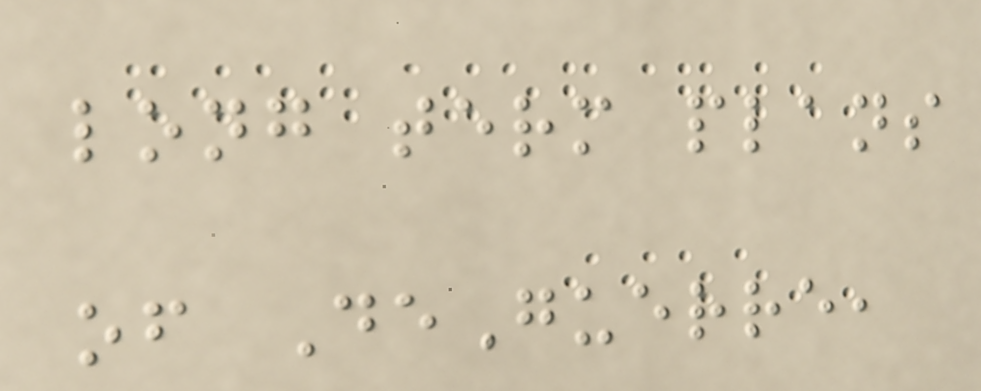long term plans
of DeGuerre,
